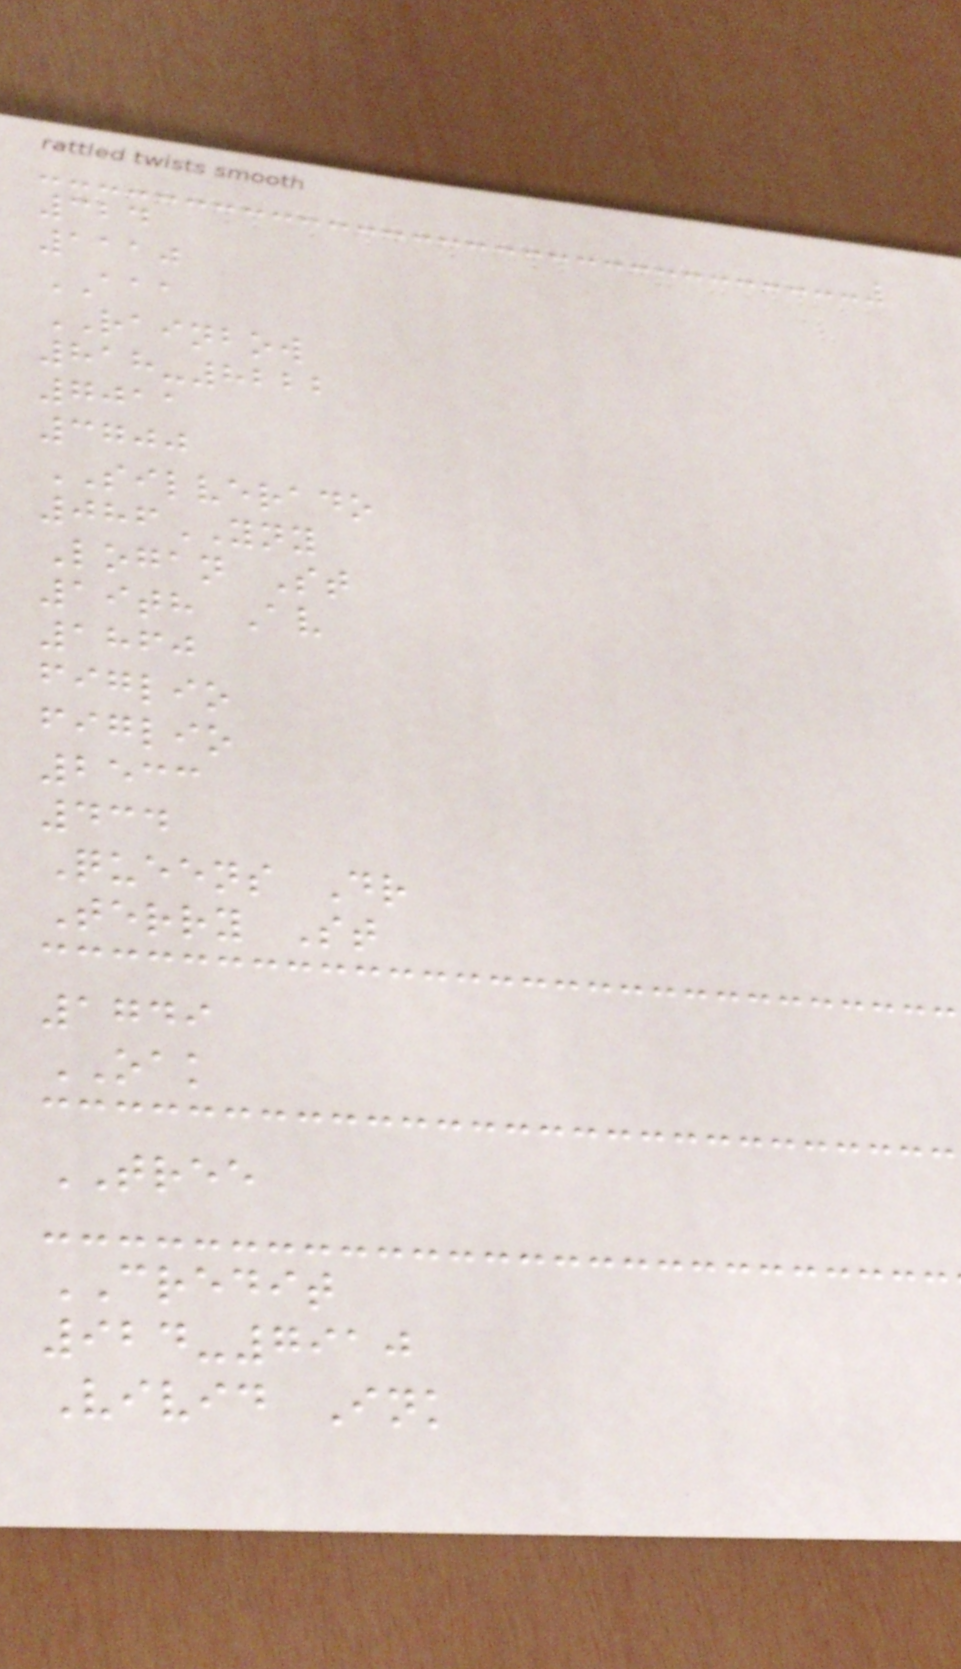324
1110
AAA
RAINBOW
818-8222
7011
3700
SILVERADO
086YNY
Logan St
19th Av
1860
figlio
figlio
2533
434
Queens Dr
Terry St
1749
OAK
TREE
CREDIT
924-7910
Vivid Ink
